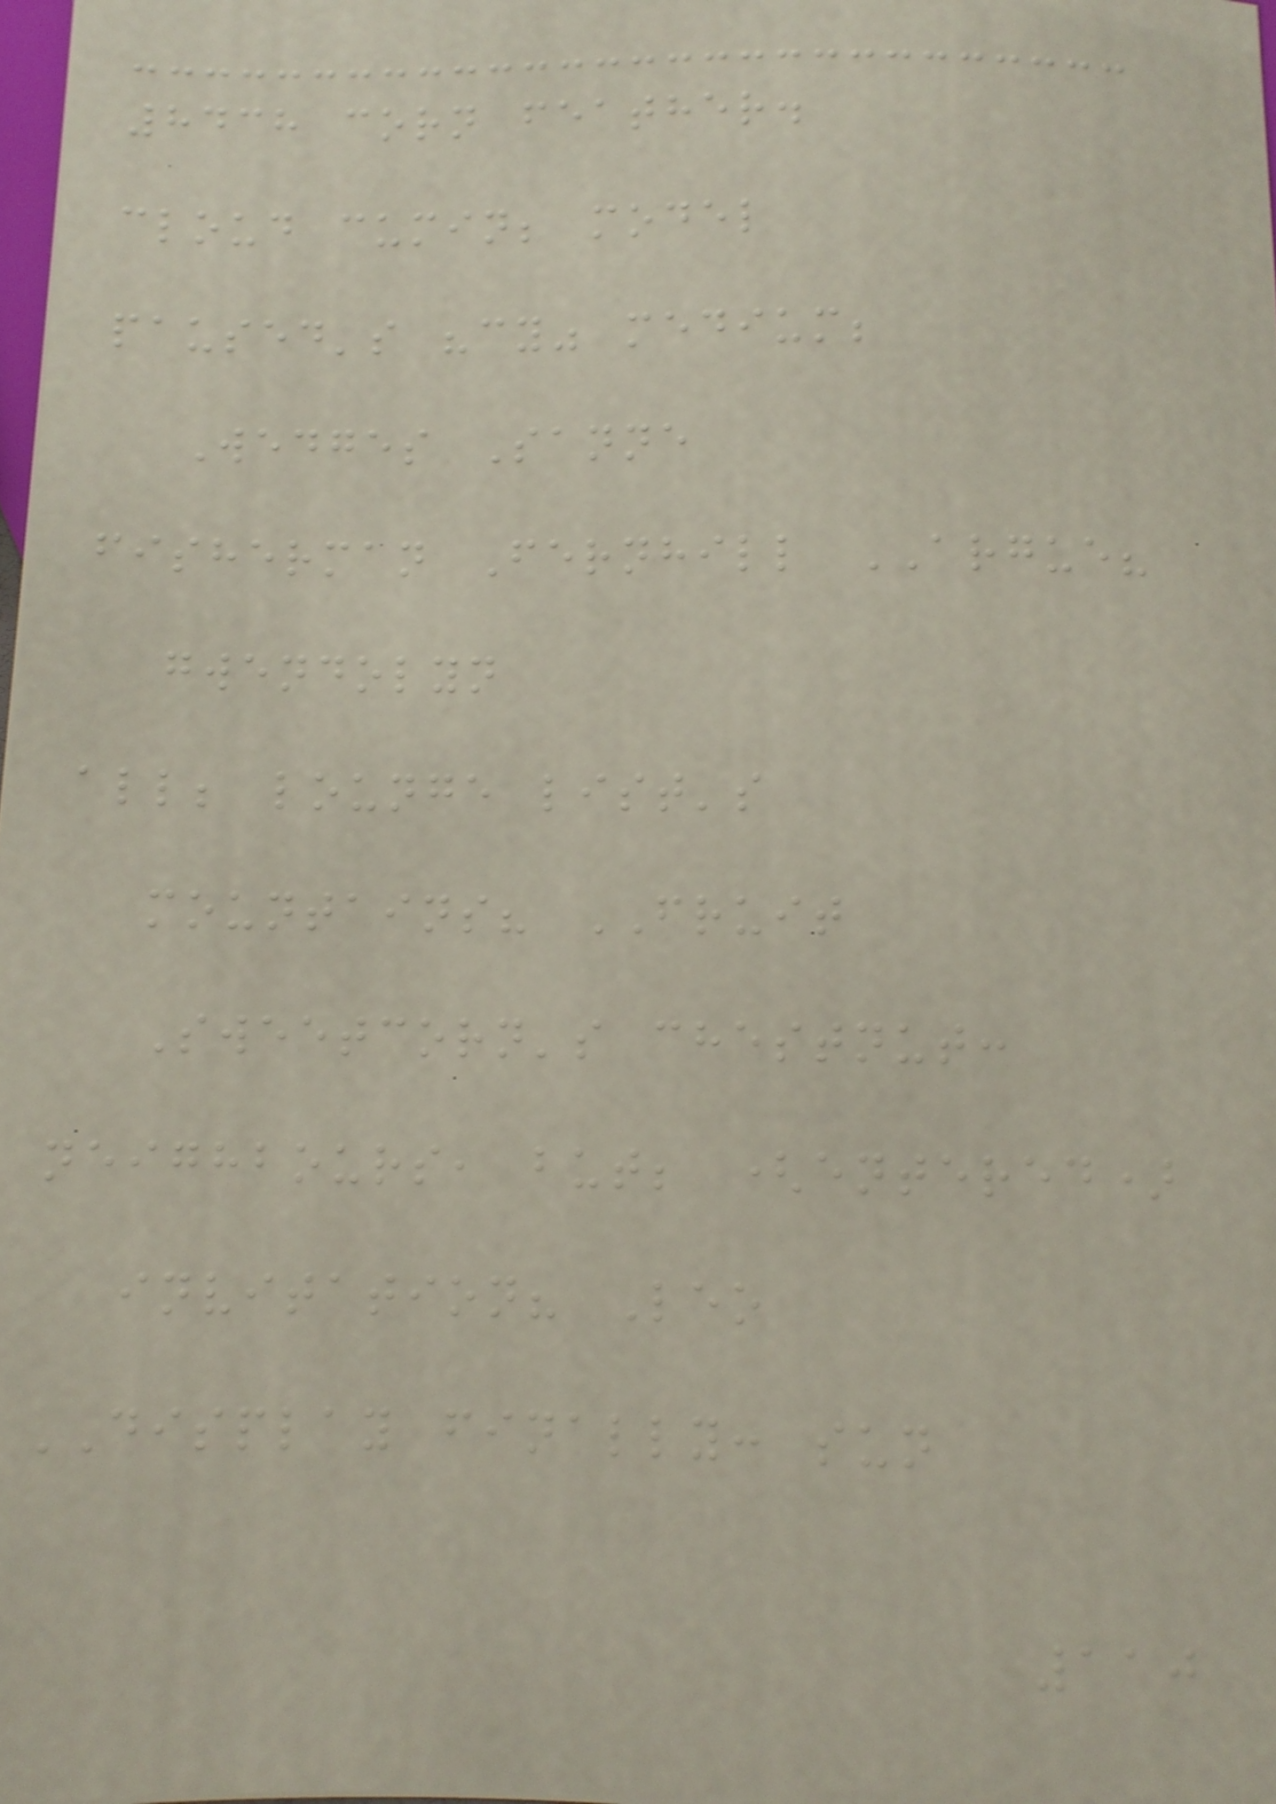8438 corn feather.
cloud cumin; model
paused's "cy" medium;
Wedges Sanne
fisherman Fernhill ARGUE?
gwendolyn
all; lounge list's
mountains? FRUIT
Sweetcorn's chestnut:
neighbours, but; (entered)
invitation? Leo
DISPLAY finally: sun
110
